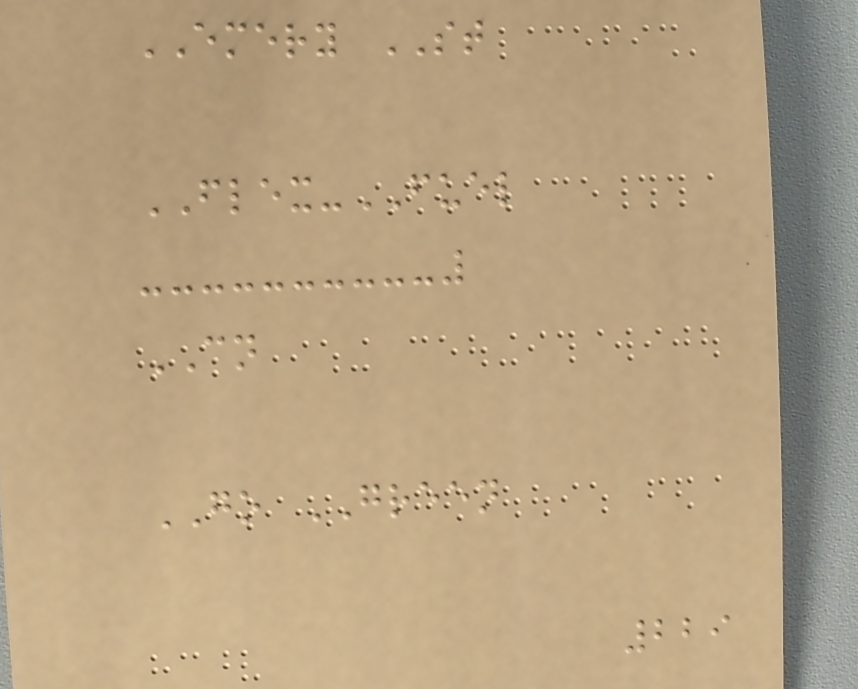EMERY ST
FLEX-FUEL
CN
GO GREEN
229
